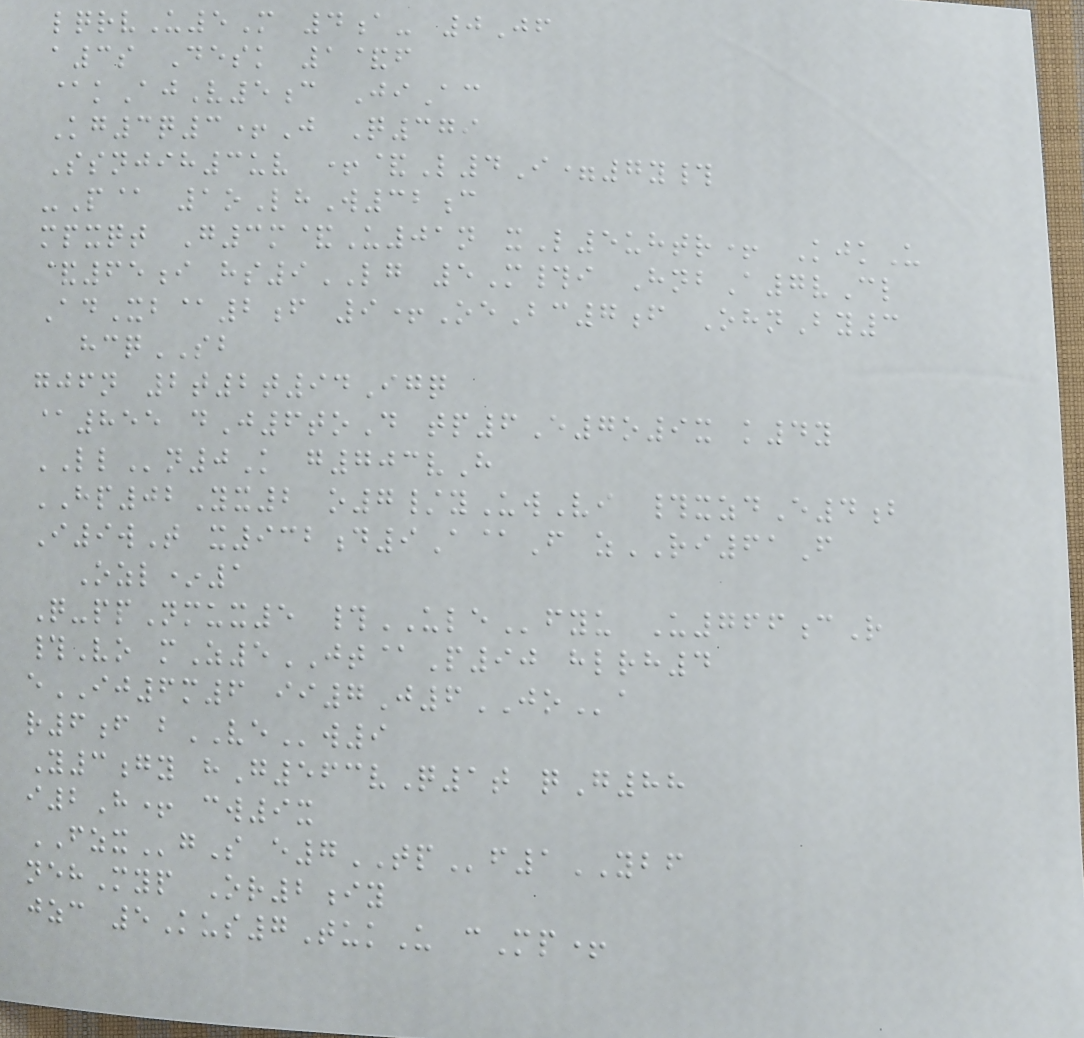lqrvU5M 4a- 0Jf
a3s Desk 1&f
@kAjV5c JiAc
Kg3q3+J Q379
Ssnjih3uv +&L4I=7y#
-P@ 1oLhW32c
mpxqt G3m&U01n xL5uhtr+ KjkU
&65i hs9LG 5M#i HnbA7vCl
AdXb@2f 9+OeBc7f OhnBy3
hcqSB
gjfn 2t2t94Igq
@855 dJ6toD tp6E7o9x k4y
LLn0K g703vH
HP02Yx2 o7/yUwVi #xzdE4b
I9wT x932d9A@F zRI61F
Ozl*1
Q-ppNmux5 #ULEfyu U766cR
#Vo mZ5JT@P90 hlrh4
eIJ6m6 ii7J6JOa
r6f bVEw9
Y3gy hG563vQ1t qG88
i2H+ cw9x
FZXgS e7TPf1YBF
nehMyp Or2iy
jzc 5Kus7TukU cMp+
